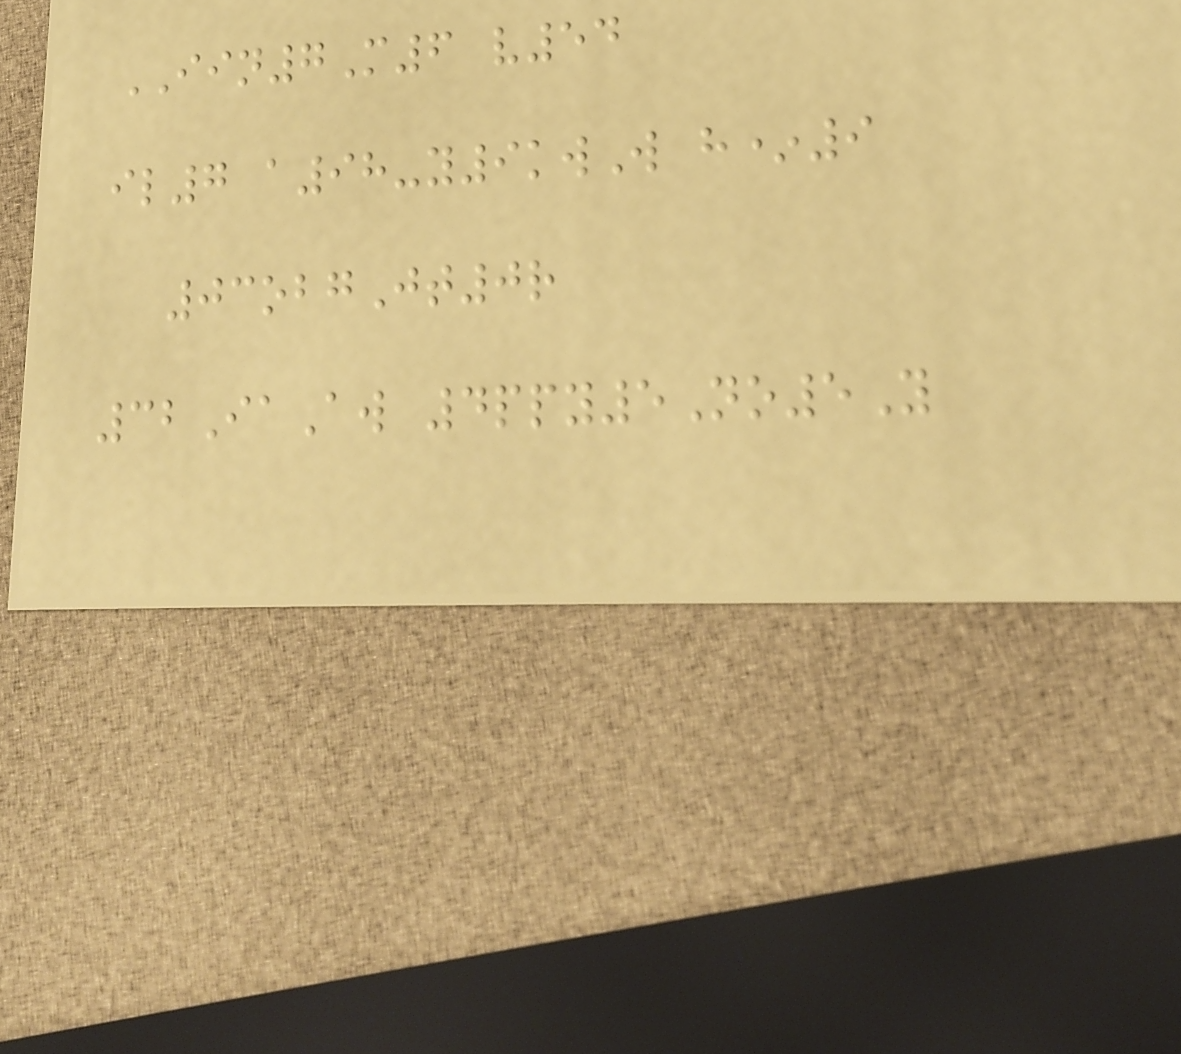IIN7M6 v54
il7 a98-y9kwW h*9
03obgJt0r
32IaAw 4ppy5No5Y
